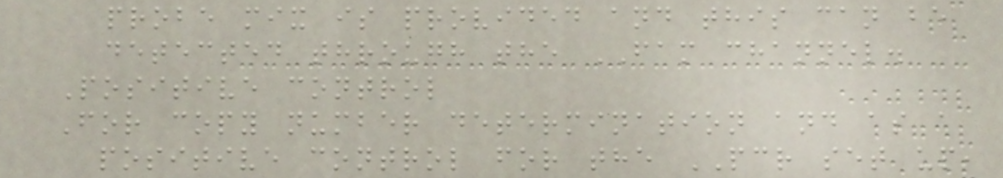probe mix is provided and this can be
detected through the FAM channel.
Positive control
For copy number determination and as a
positive control for the PCR set up,
